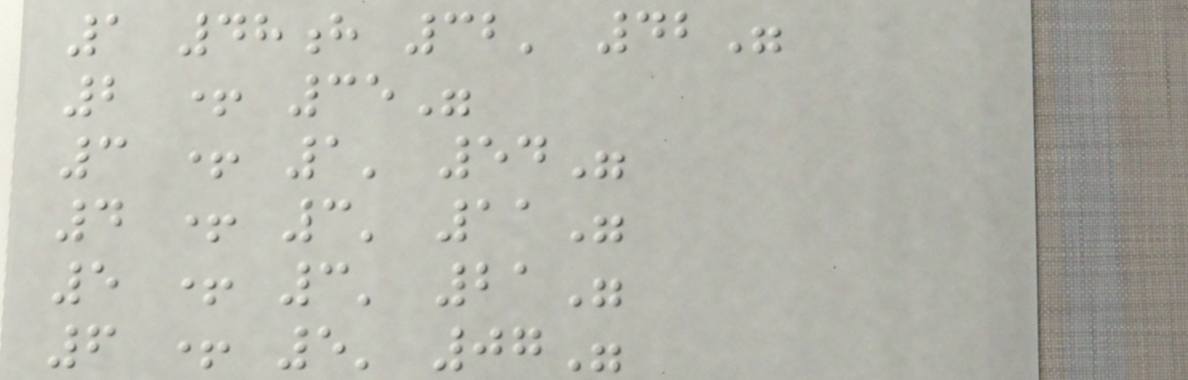1 48h 32' 42"
2 + 35"
3 + 1' 54"
4 + 3' 11"
5 + 3' 21"
6 + 5' 07"
